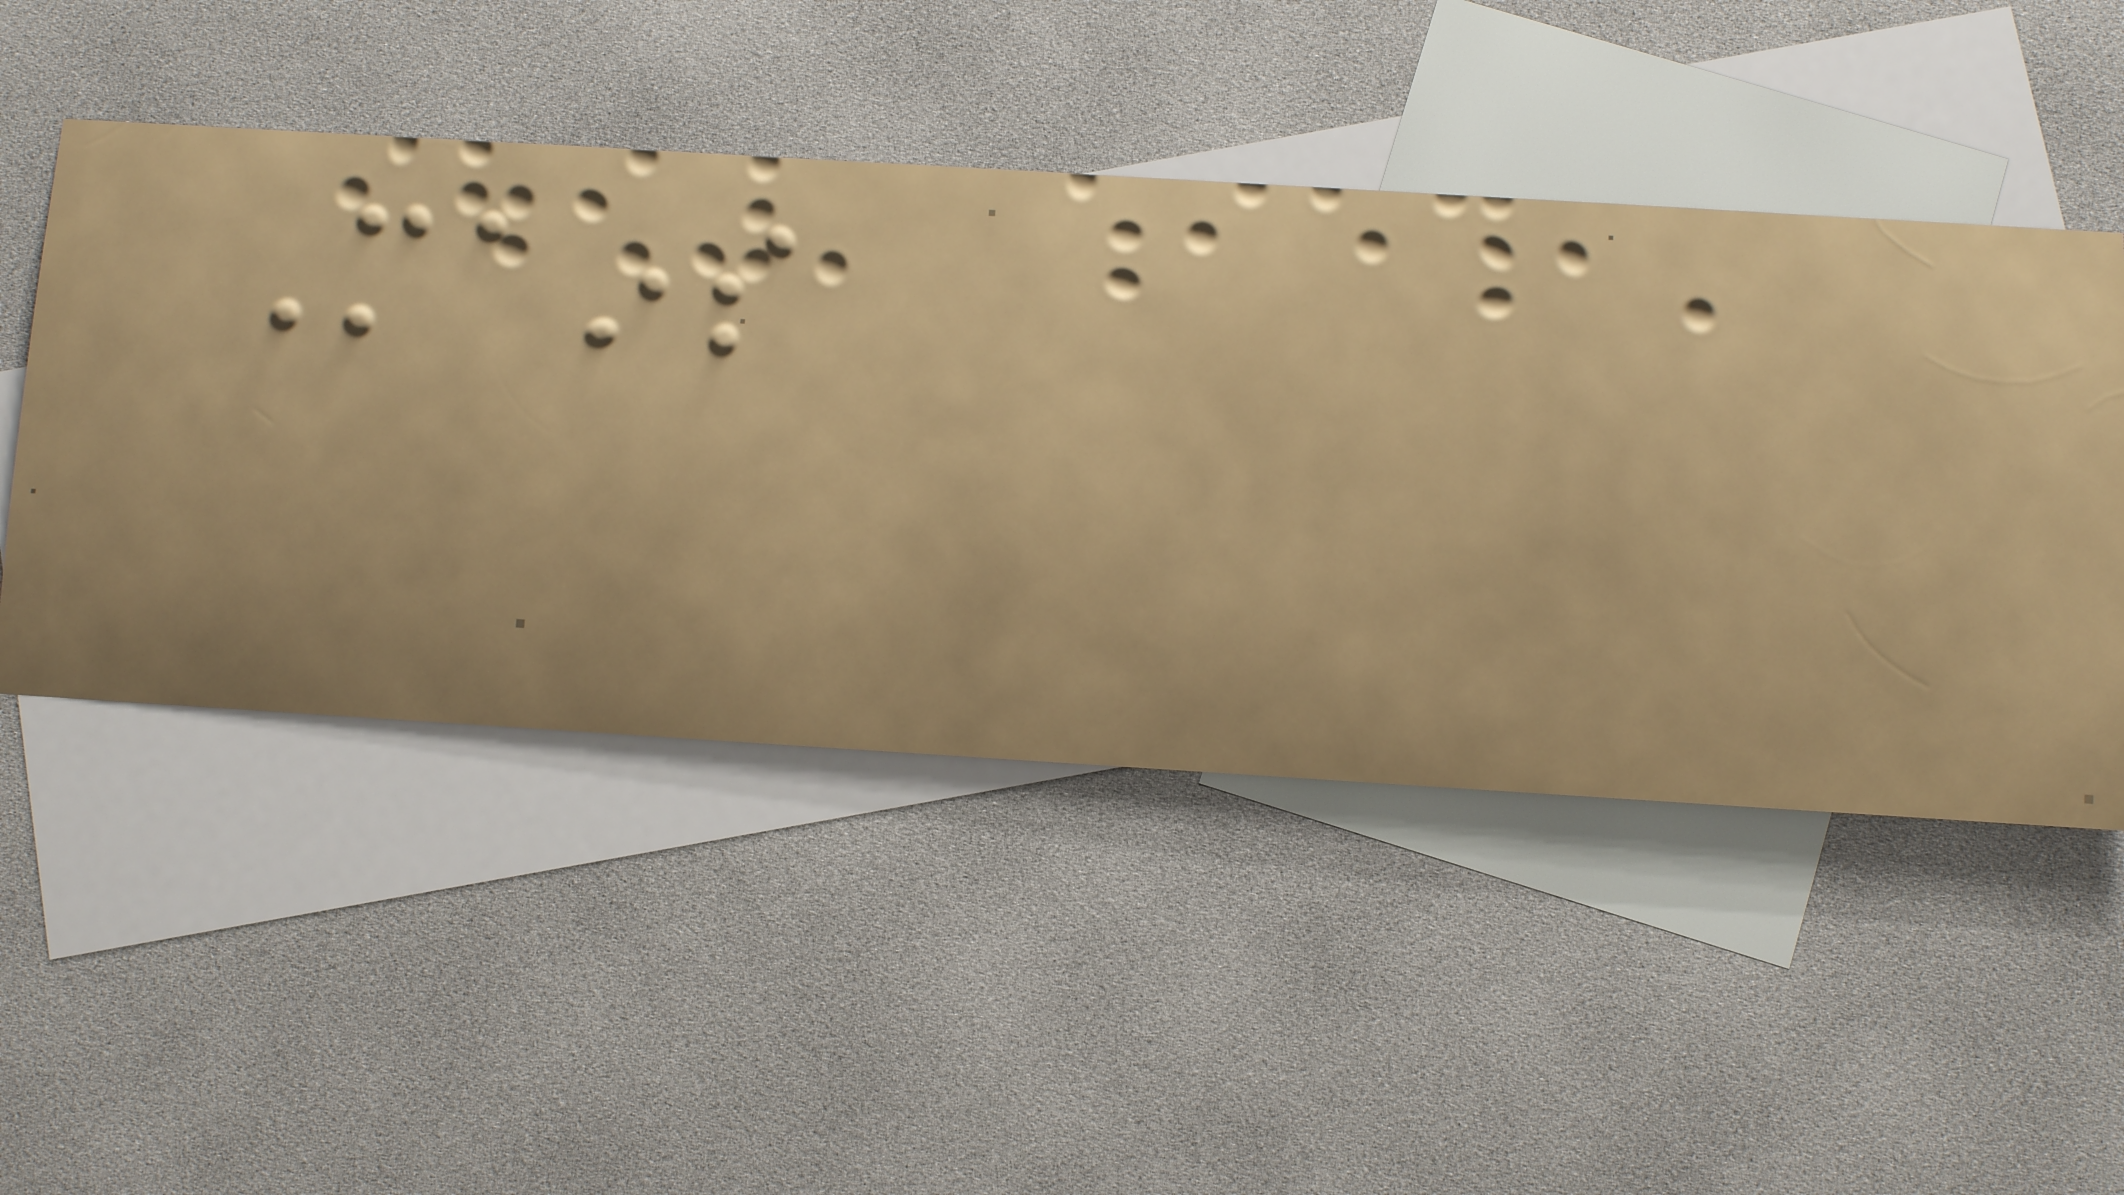Mains
